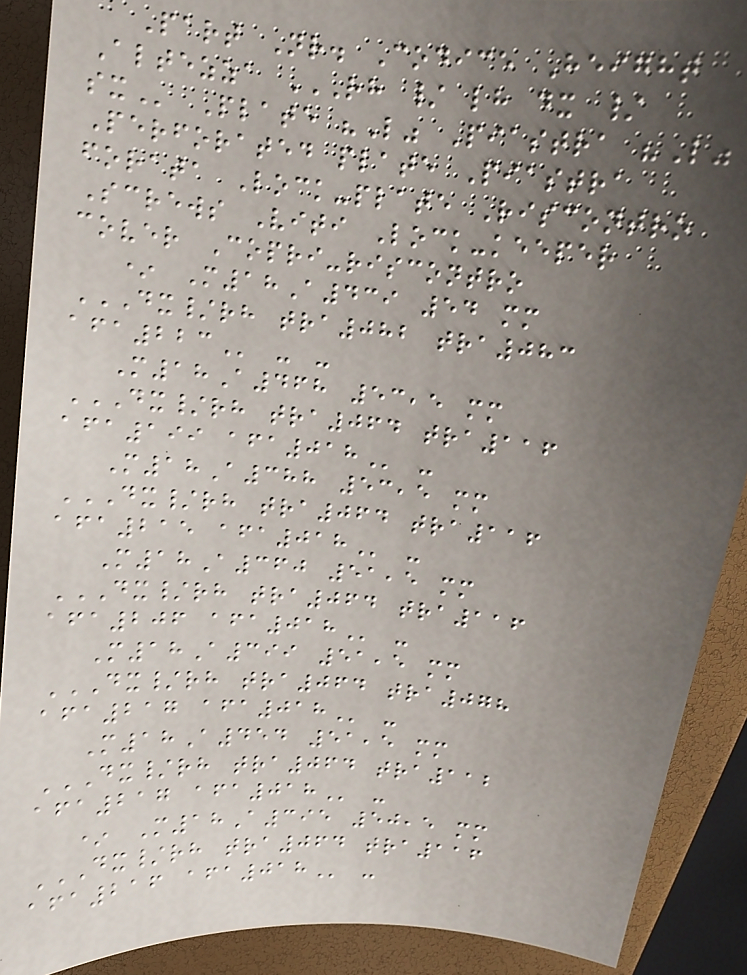Part Nr. Codice Height
Altezza RH / LH DX /
SX Plate "L" Piastra "L"
Perforated plate Piastra
forata Lock-plate Riscontro
Screws Viti Lock-keeper
cover Copri-riscontro
* M18A439 54 mm
DX/RH TRA082 TRA083
AFA223 - -
M18A468 53,5 mm
DX/RH TRA064 TRA116
AFA199 AFA018 -
M18A388 53,5 mm
DX/RH TRA064 TRA116
AFA215 AFA018 -
M18A360 51,5 mm
DX/RH TRA064 TRA116
AFA206 AFA018 -
M18A399 51,5 mm
DX/RH TRA064 TRA078
AFA217 AFA018 -
M18A454 51,5 mm
DX/RH TRA064 TRA112
AFA217 AFA018 -
* M18A395 50,5 mm
DX/RH TRA064 TRA116
AFA216 AFA018 -
